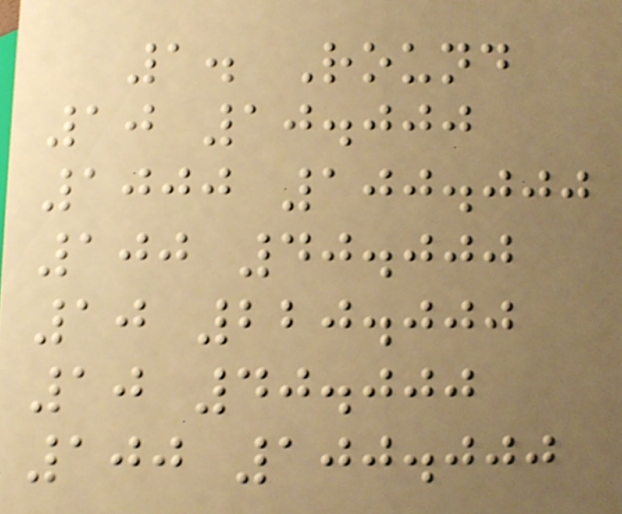1. Round
10 10.000
1000 100.000
100 40.000
10 220.000
10 40.000
100 100.000
